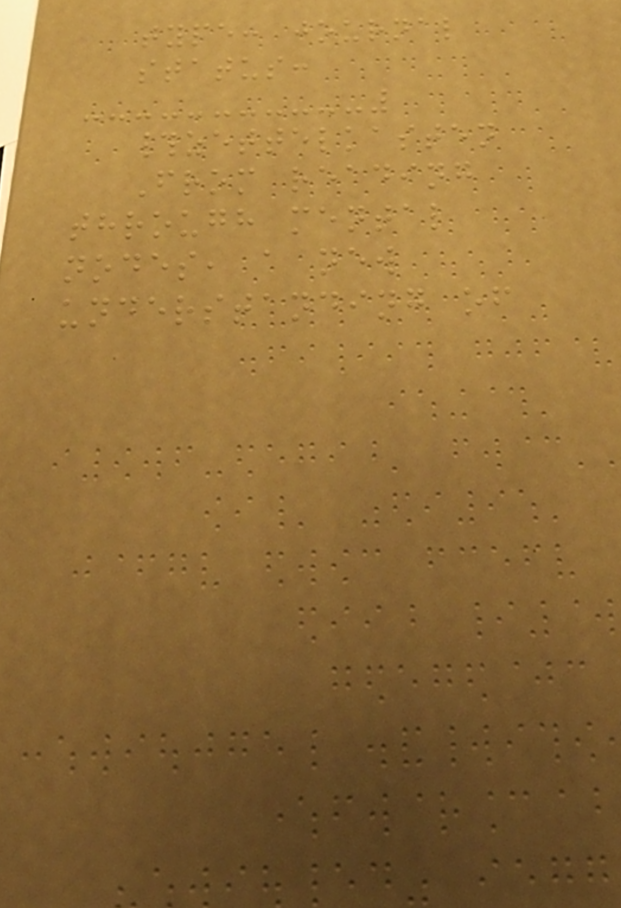type: journal
status:
#zettelkasten
From reading
through mental
nodes, a new
understanding of
